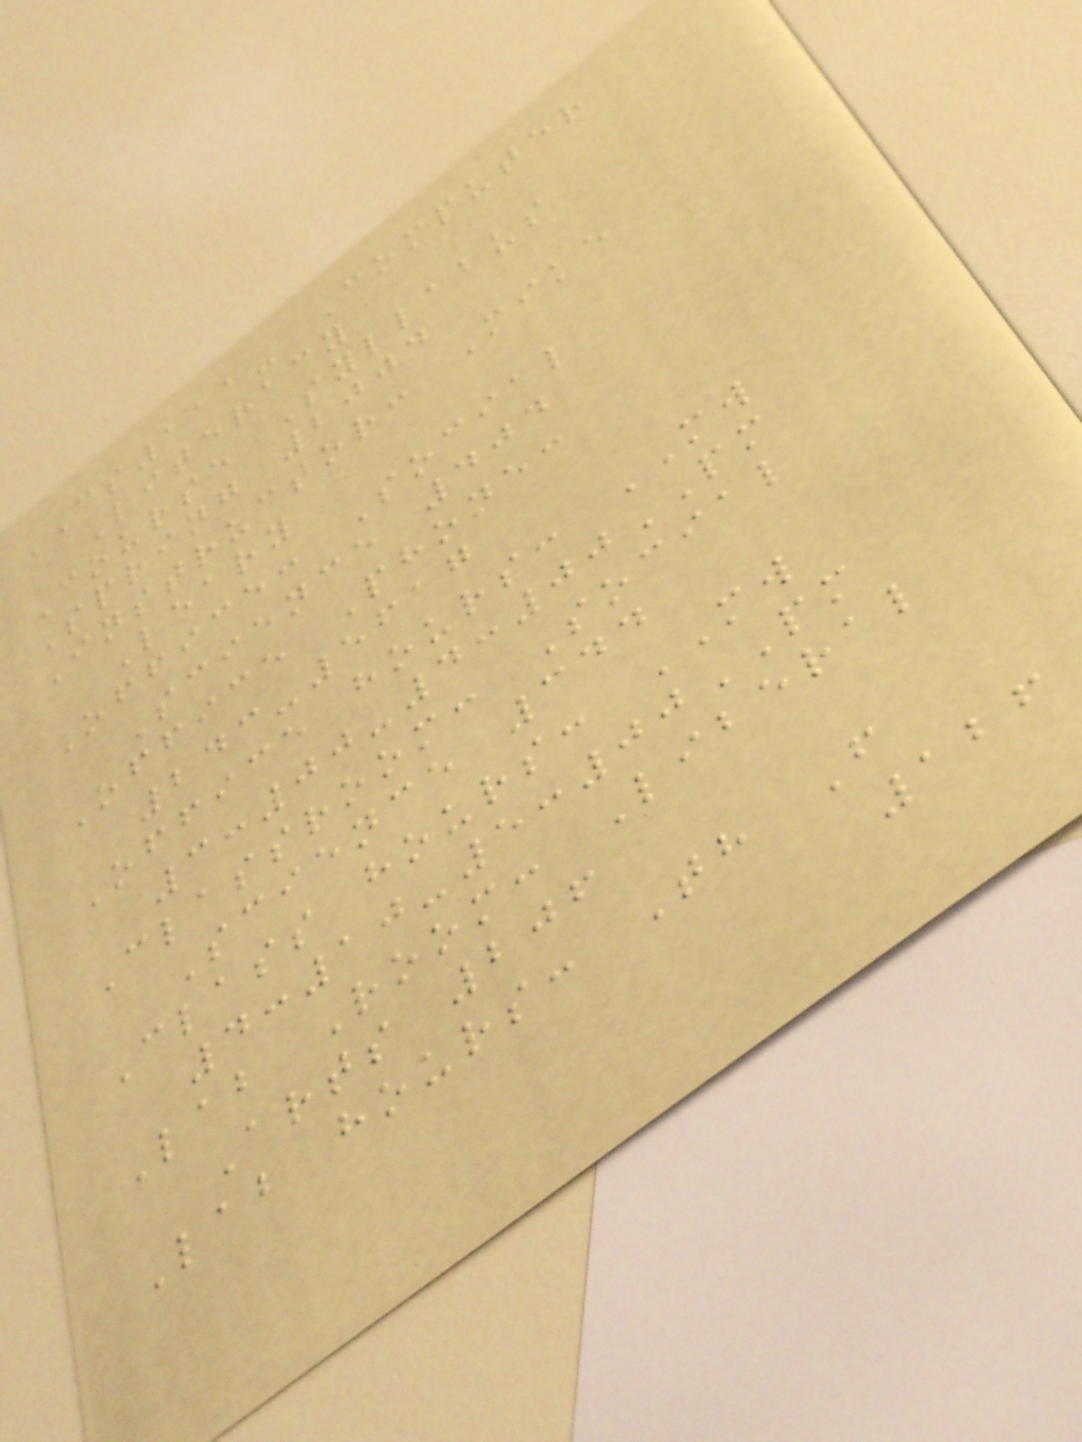CS111- Computer
Literacy
Course Syllabus
Spring 2004
Instructor: Mike
Leary
Office: Social
Science 404
Office Phone:
243-5617
Office hours: MW
3:00-4:00PM
Classroom: Social
Science 344
Class hours: MW
4:10-5:00PM
Lab Room: Liberal
Arts 206
Lab hours: Th F
126
